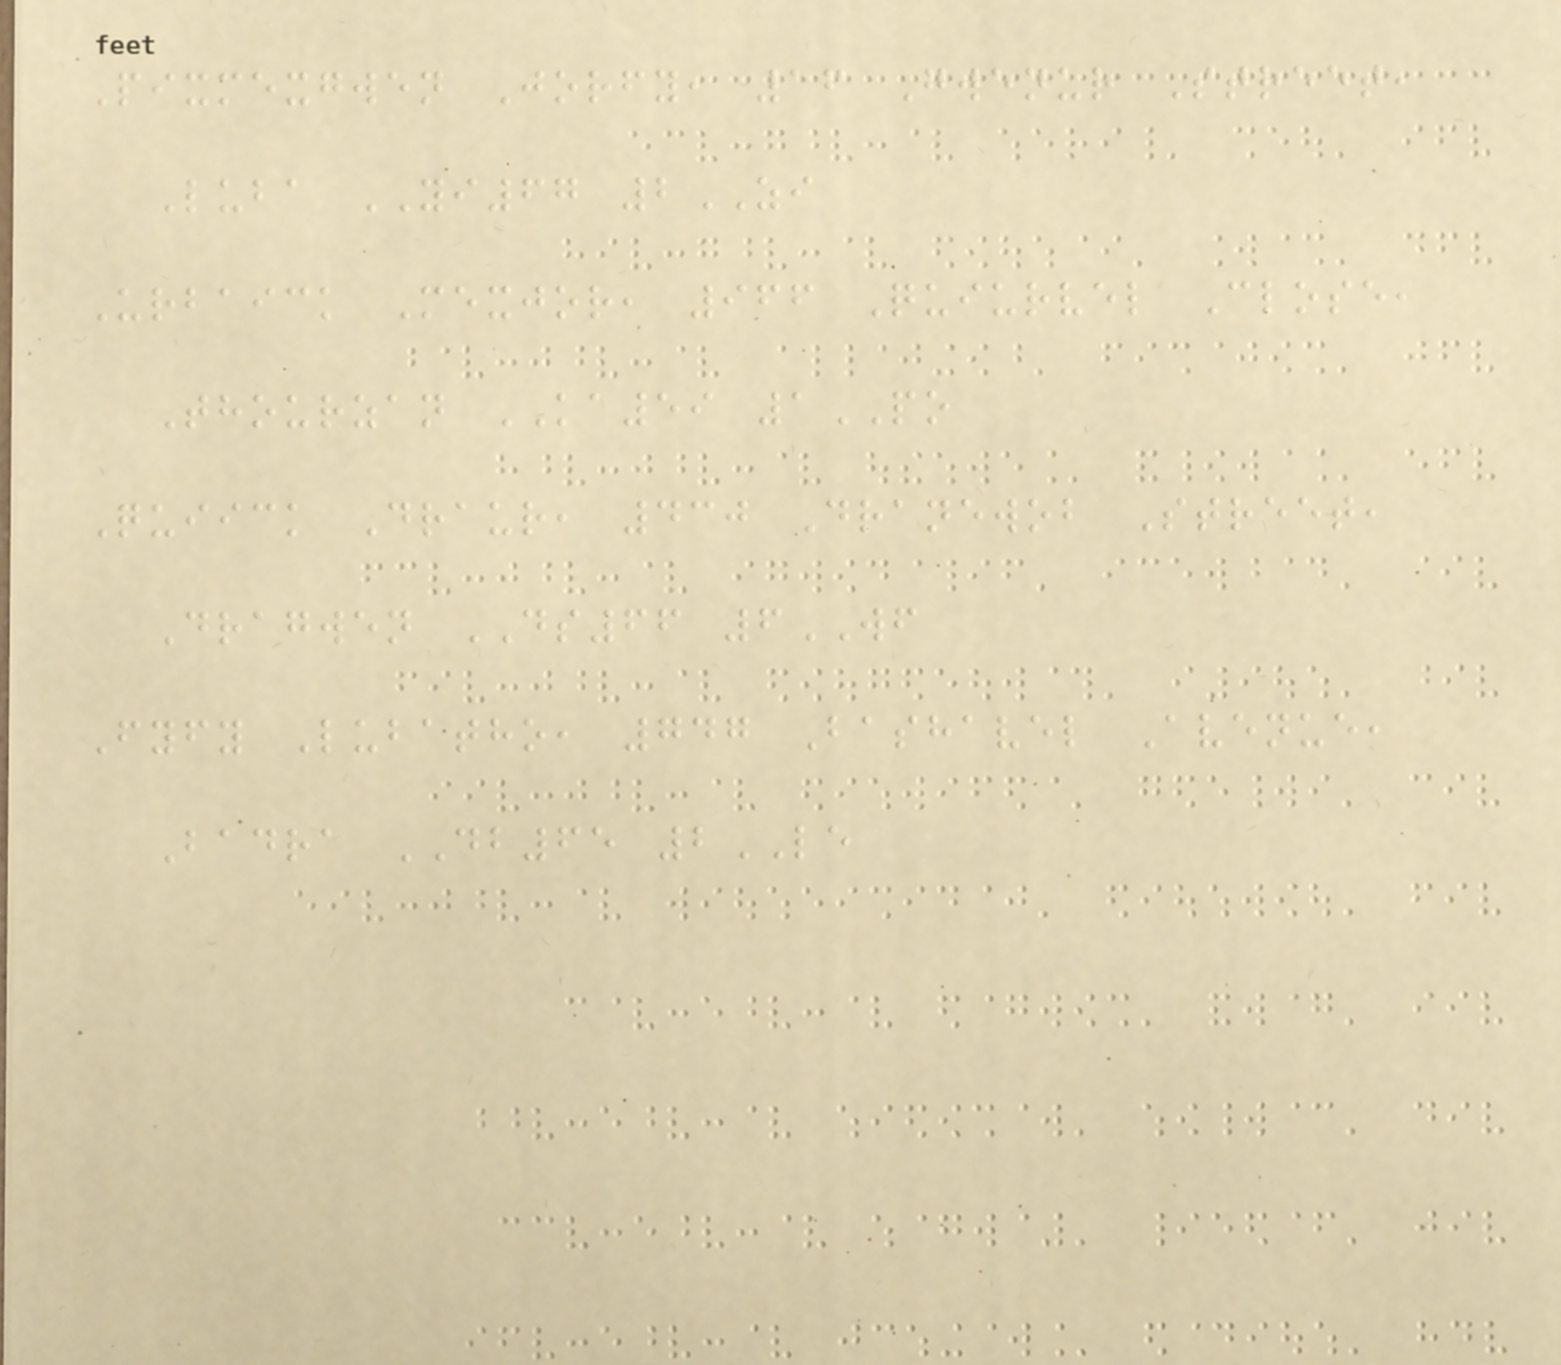Pixmexgwen Jorfy, 16 Gwenur Street,
Luba YI67 2ZI
Urbaick Mexjor, 966 Quiurvel Close,
Thourzan KA59 1PO
Quiick Draur, 430 Dranewob Street,
Dragwen DS66 6WF
Fyfy Lubatho, 747 Bashavel Avenue,
Badra DB65 2LE
